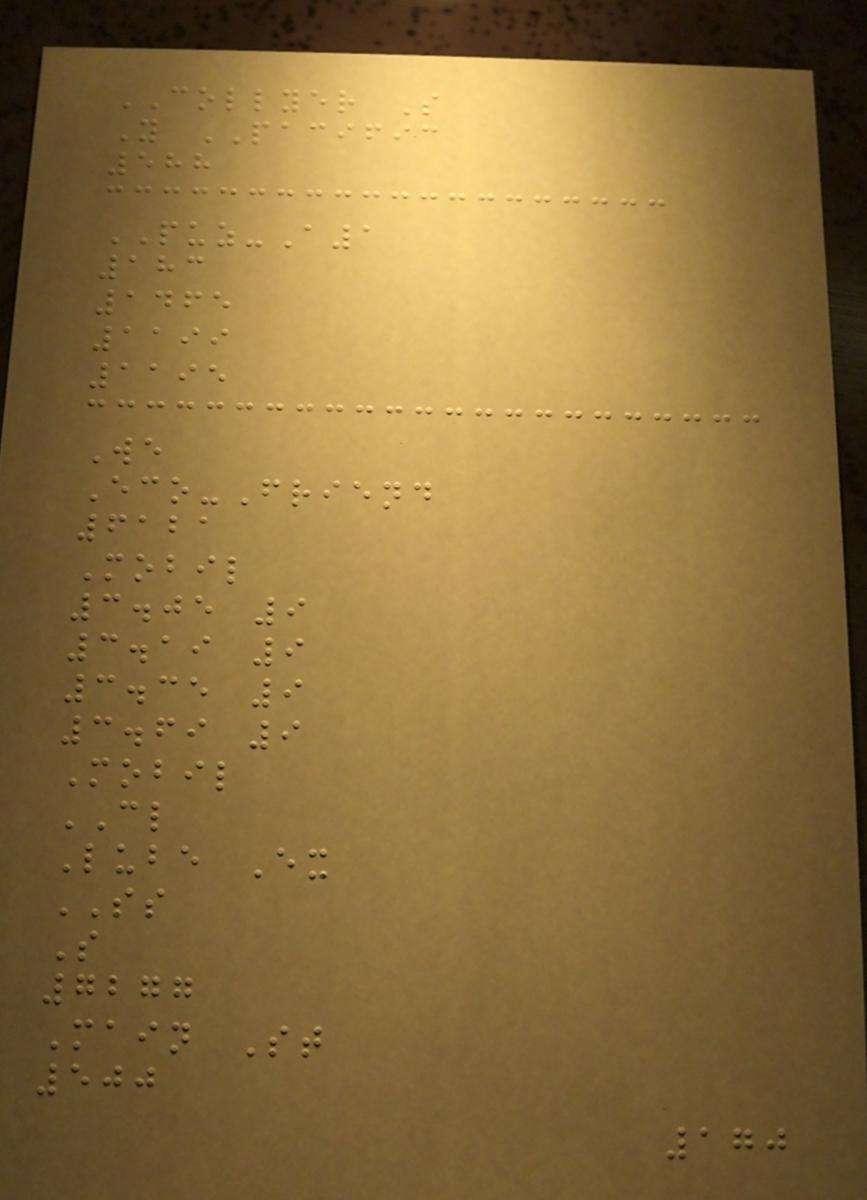COLLYER S
Y PACIFIC
588
PUZ-A1
183
1465
1199
1195
We
Eco-Friend
6121
Mobil
3.05 9
3.19 9
3.35 9
3.69 9
Mobil
CL
Lube Ex
SS
S
7277
Main St
500
170
